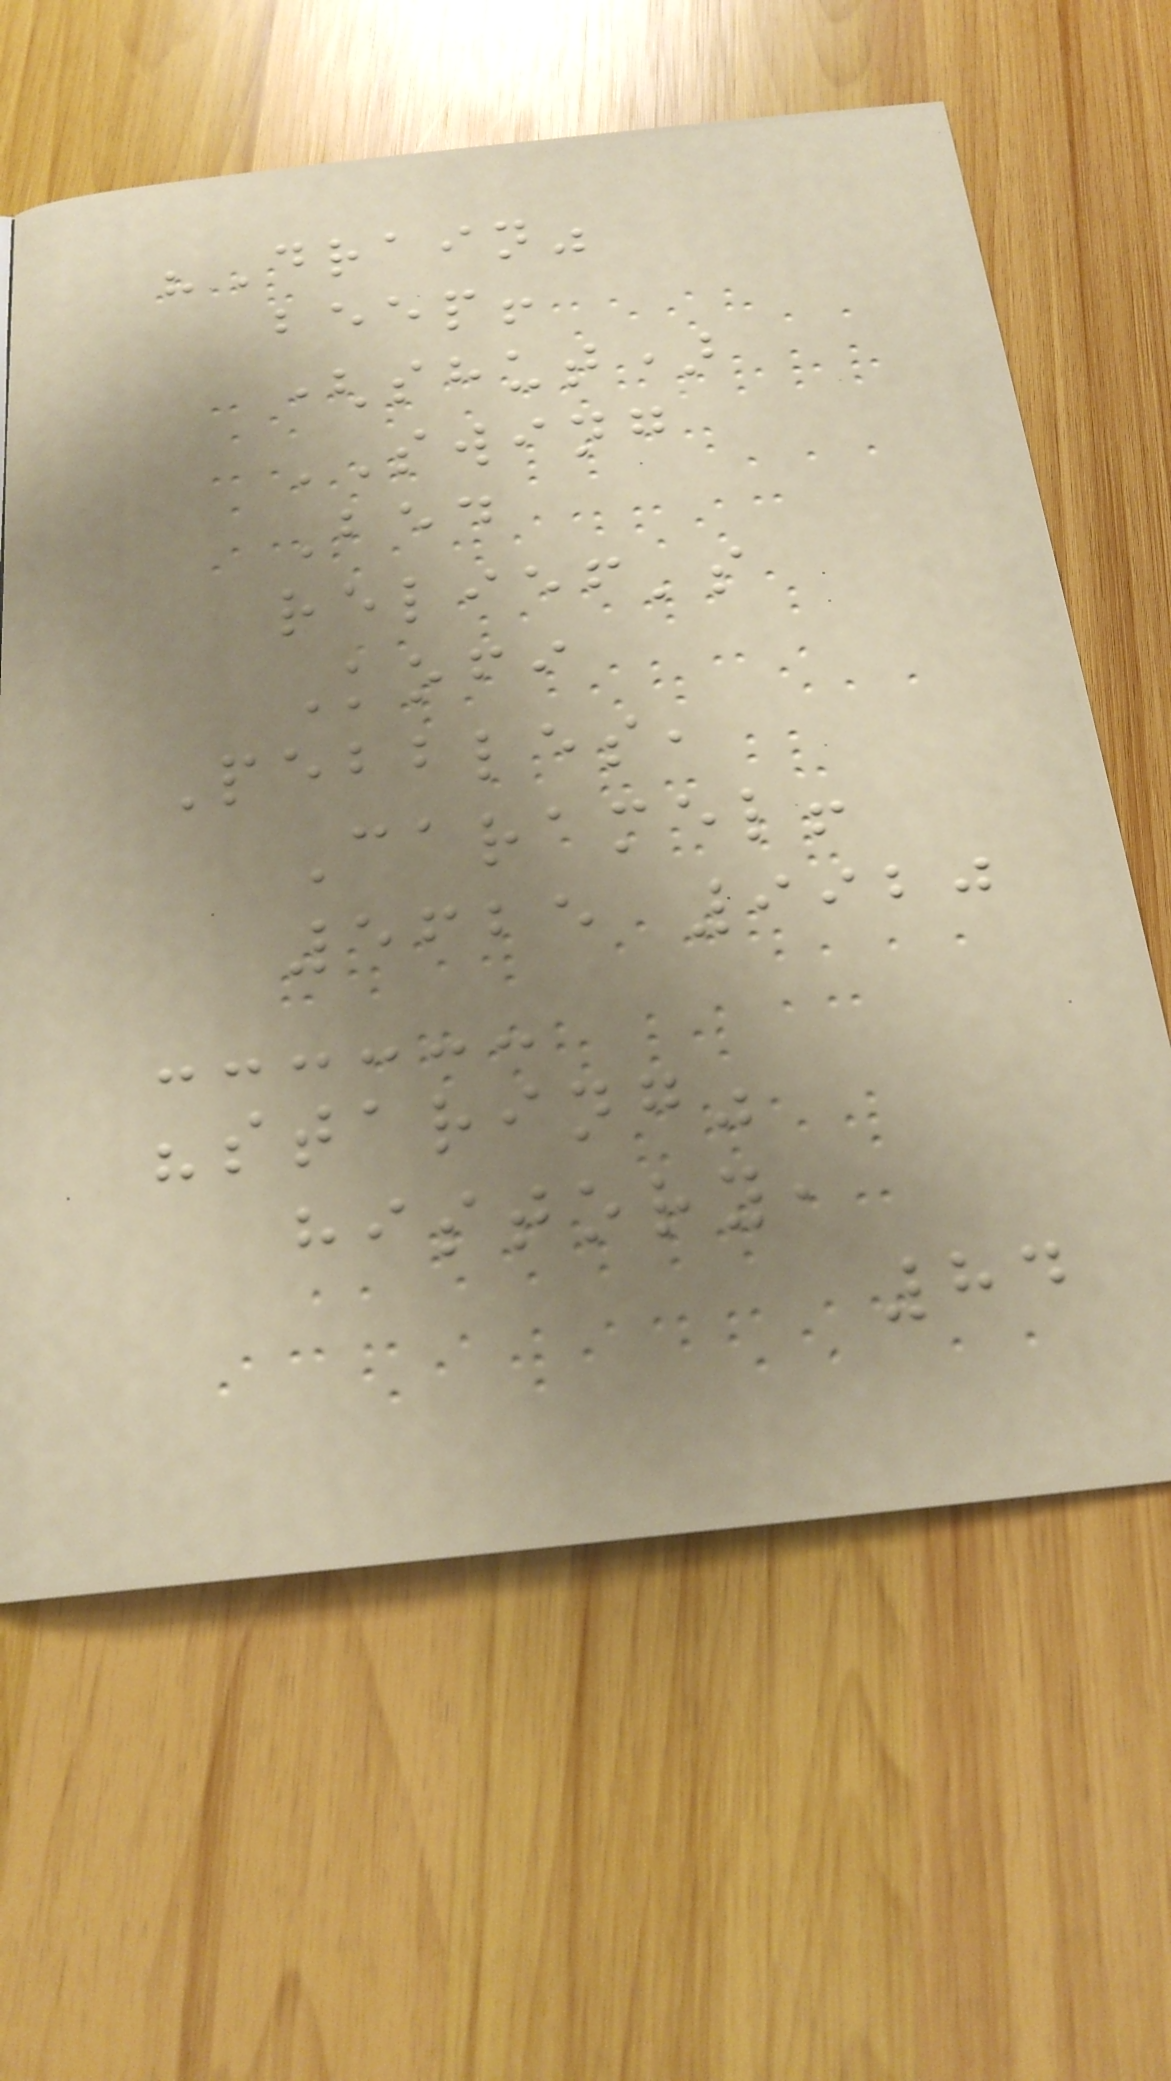"Drain"
beep!
(shut)
SWING
Bed
relief's
Kofi
Pebbles,
Caramel!
5625 9920
"staring"
history,
84
